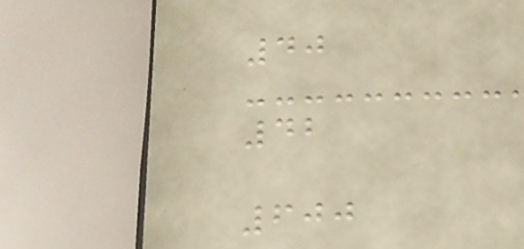40
42
600
